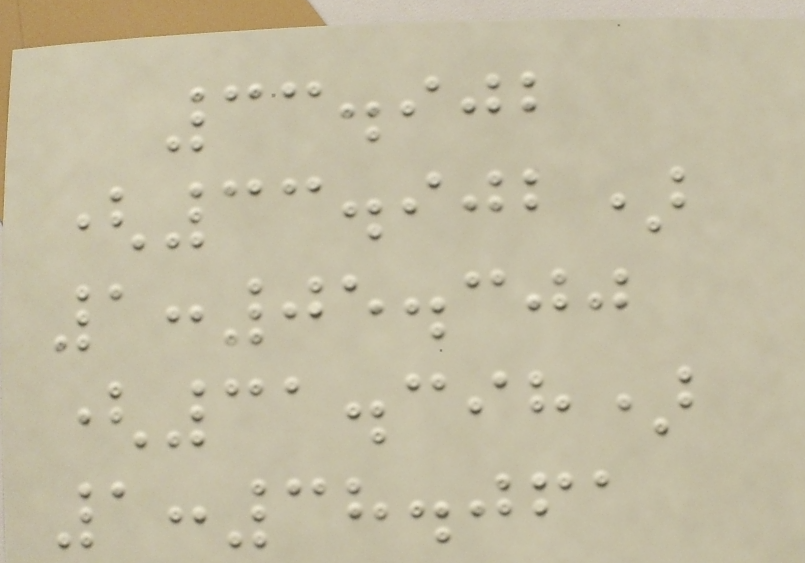33.902
(33.902)
1:05.300
(31.398)
1:38.061
